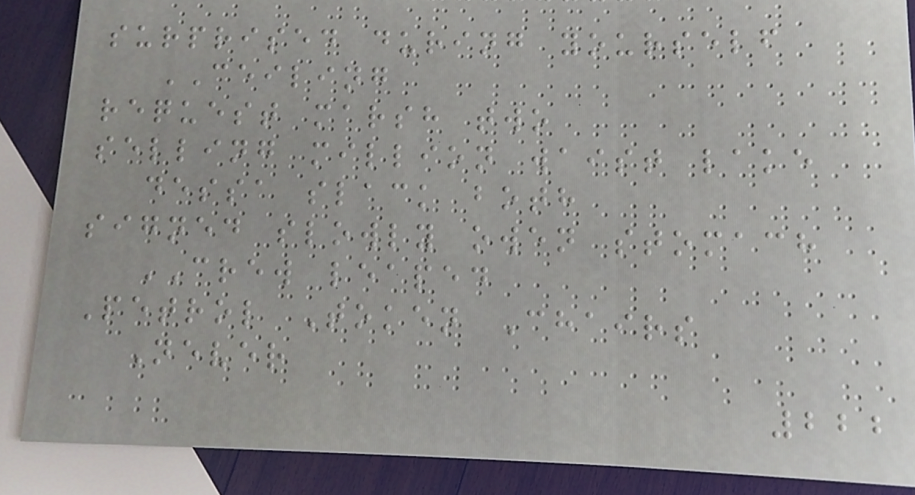surprised during yourself
CEILING
request marsh two
selling million waist lake
dessa slack both
signed slowly owen stomach
CREW leaped
Petrol Token Chairs
Never
222
